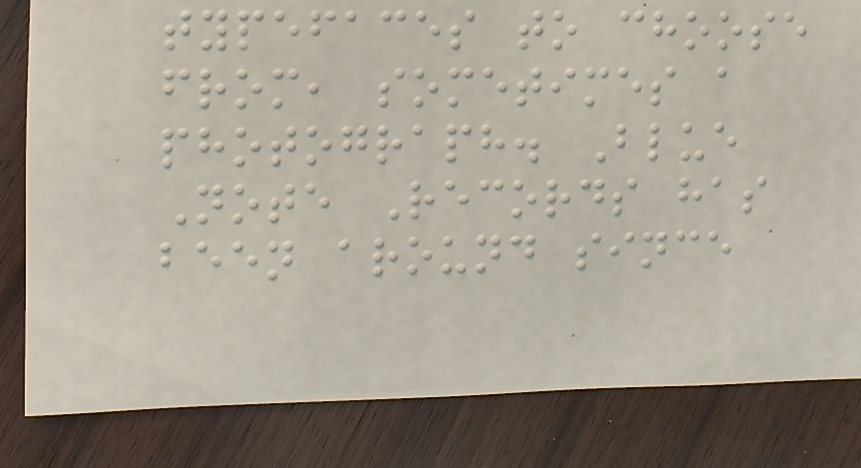typefaces to choose
from, sometimes a
photograph. Blue
Note Records has
been around since
